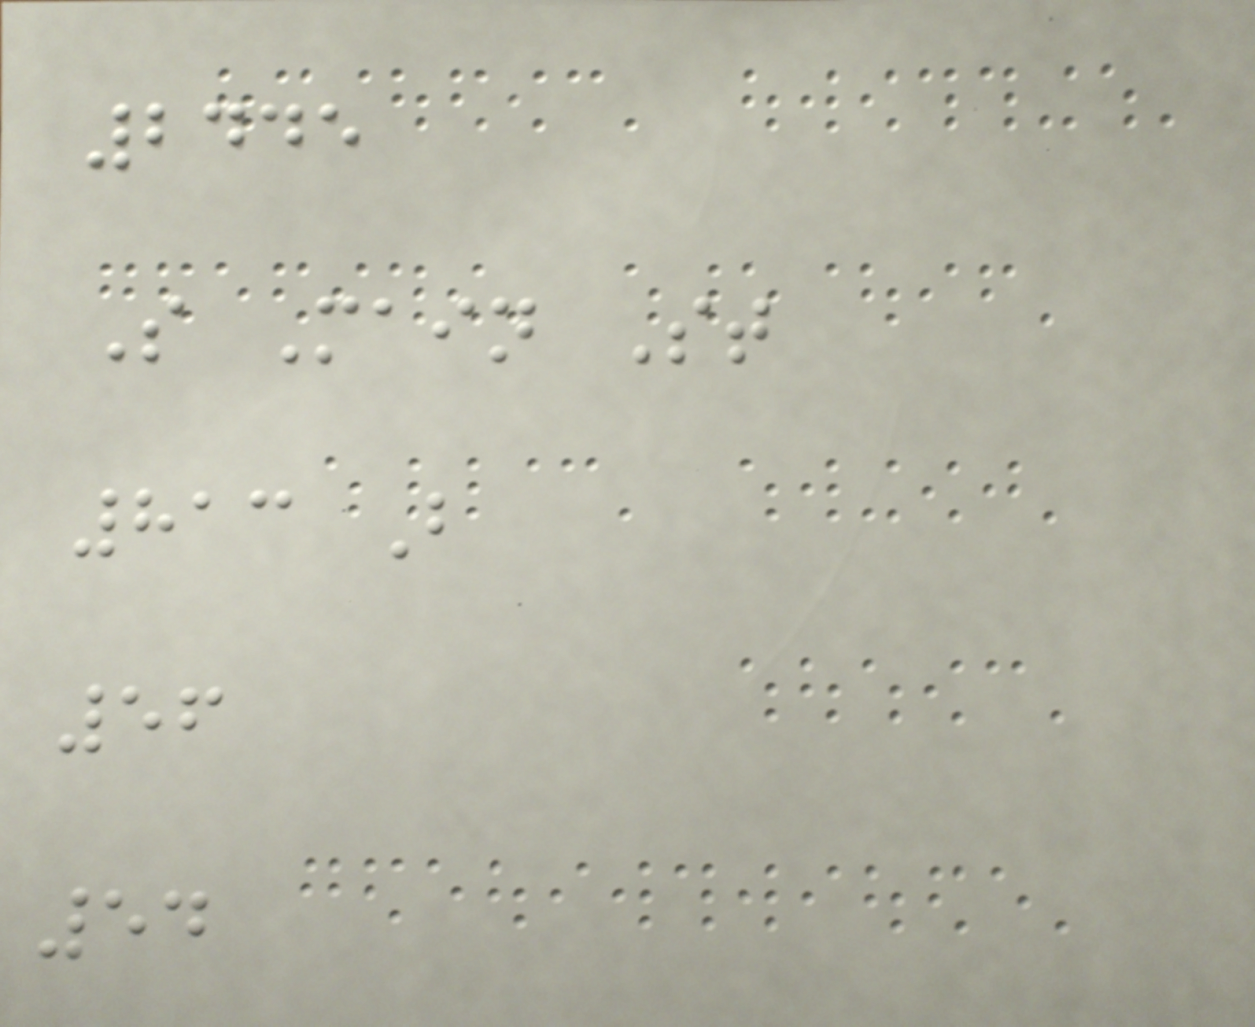2445
S Main St
813 B
56
54
